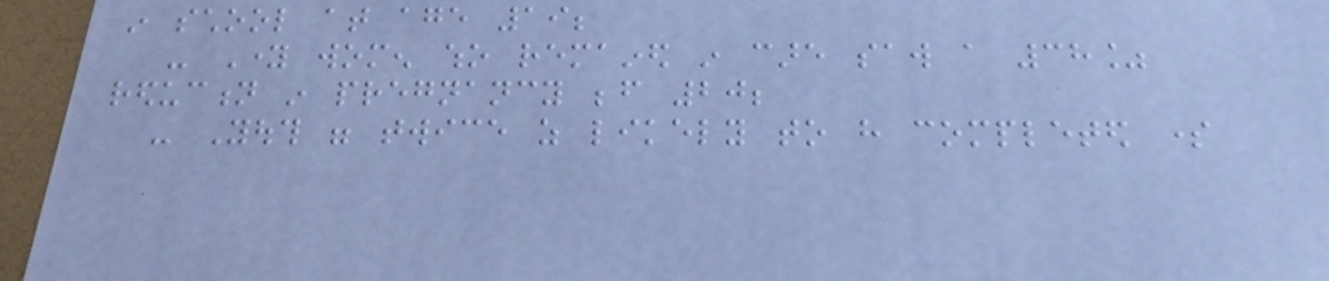in school at age 19;
- Young women who remained in care saw a 38%
reduction in pregnancy before 20;
- Youth were twice as likely to have completed some
